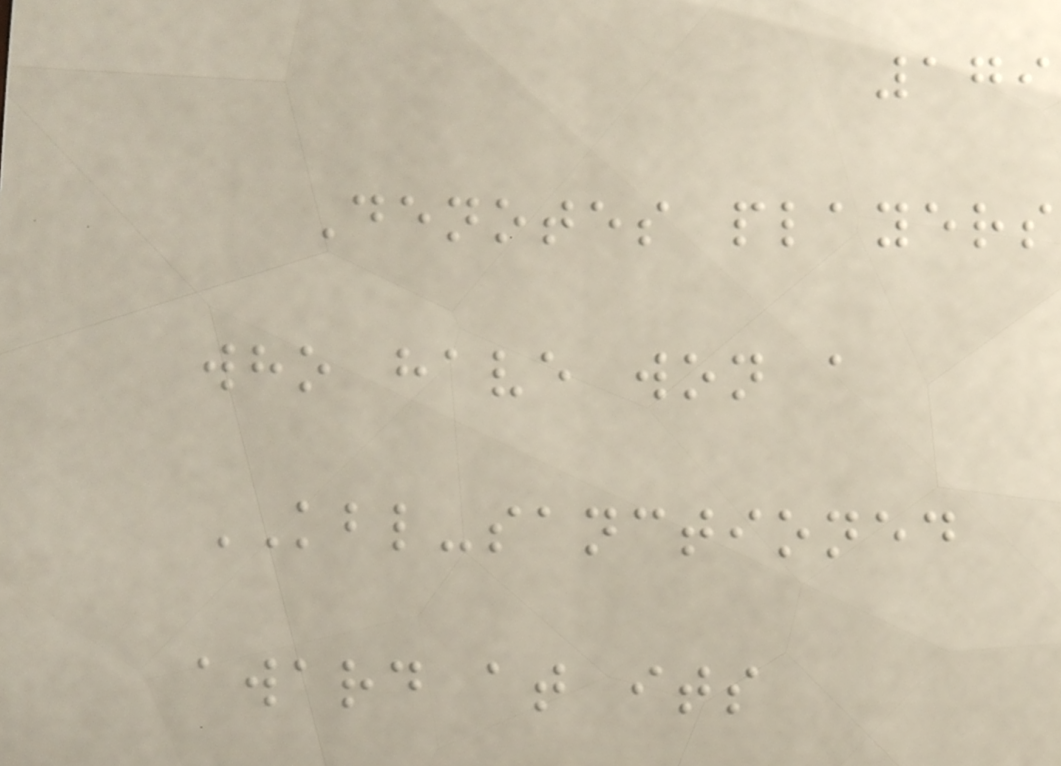179
Denotes players
who have won a
KBL-sanctioned
award at its
